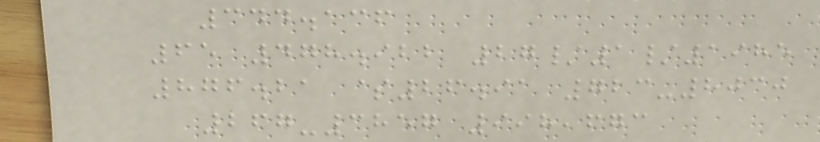344.136
65 478.922 27/1/1985
876.21 $26.91 723-8030
267-3857 998,673
